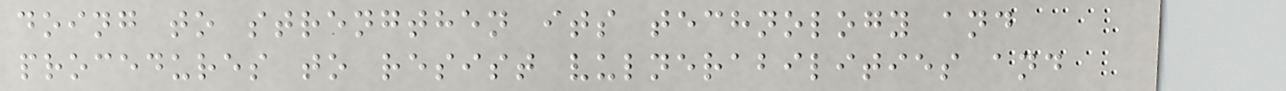doing to strengthen its technology and
procedures to resist vulnerabilities and
